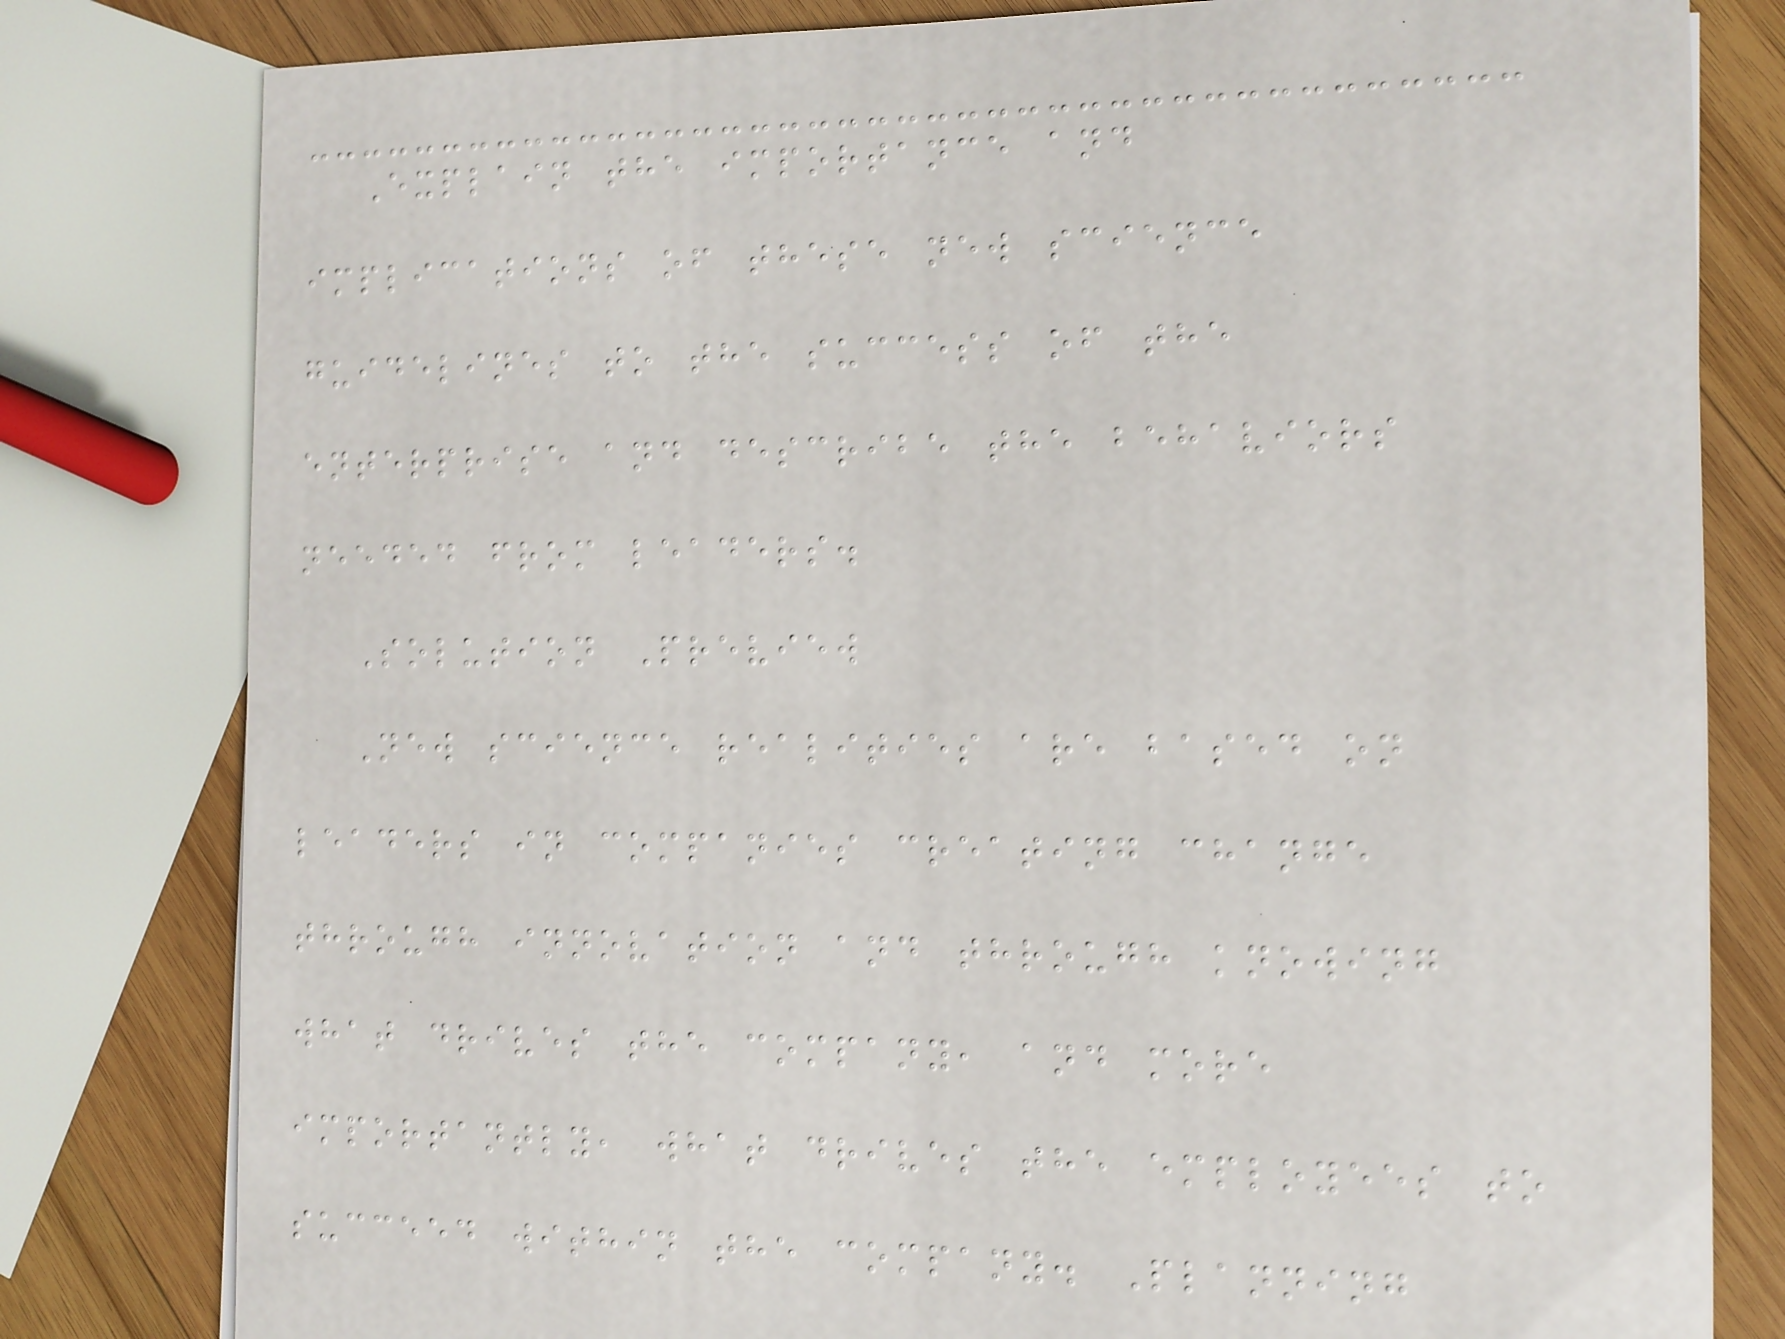Explain the importance and
implications of these new science
guidelines to the success of the
enterprise and describe the behaviors
needed from leaders.
Solution Preview
New science realities are based on
leaders in companies creating change
through innovation and through knowing
what drives the company, and more
importantly, what drives the employees to
succeed within the company. Planning
